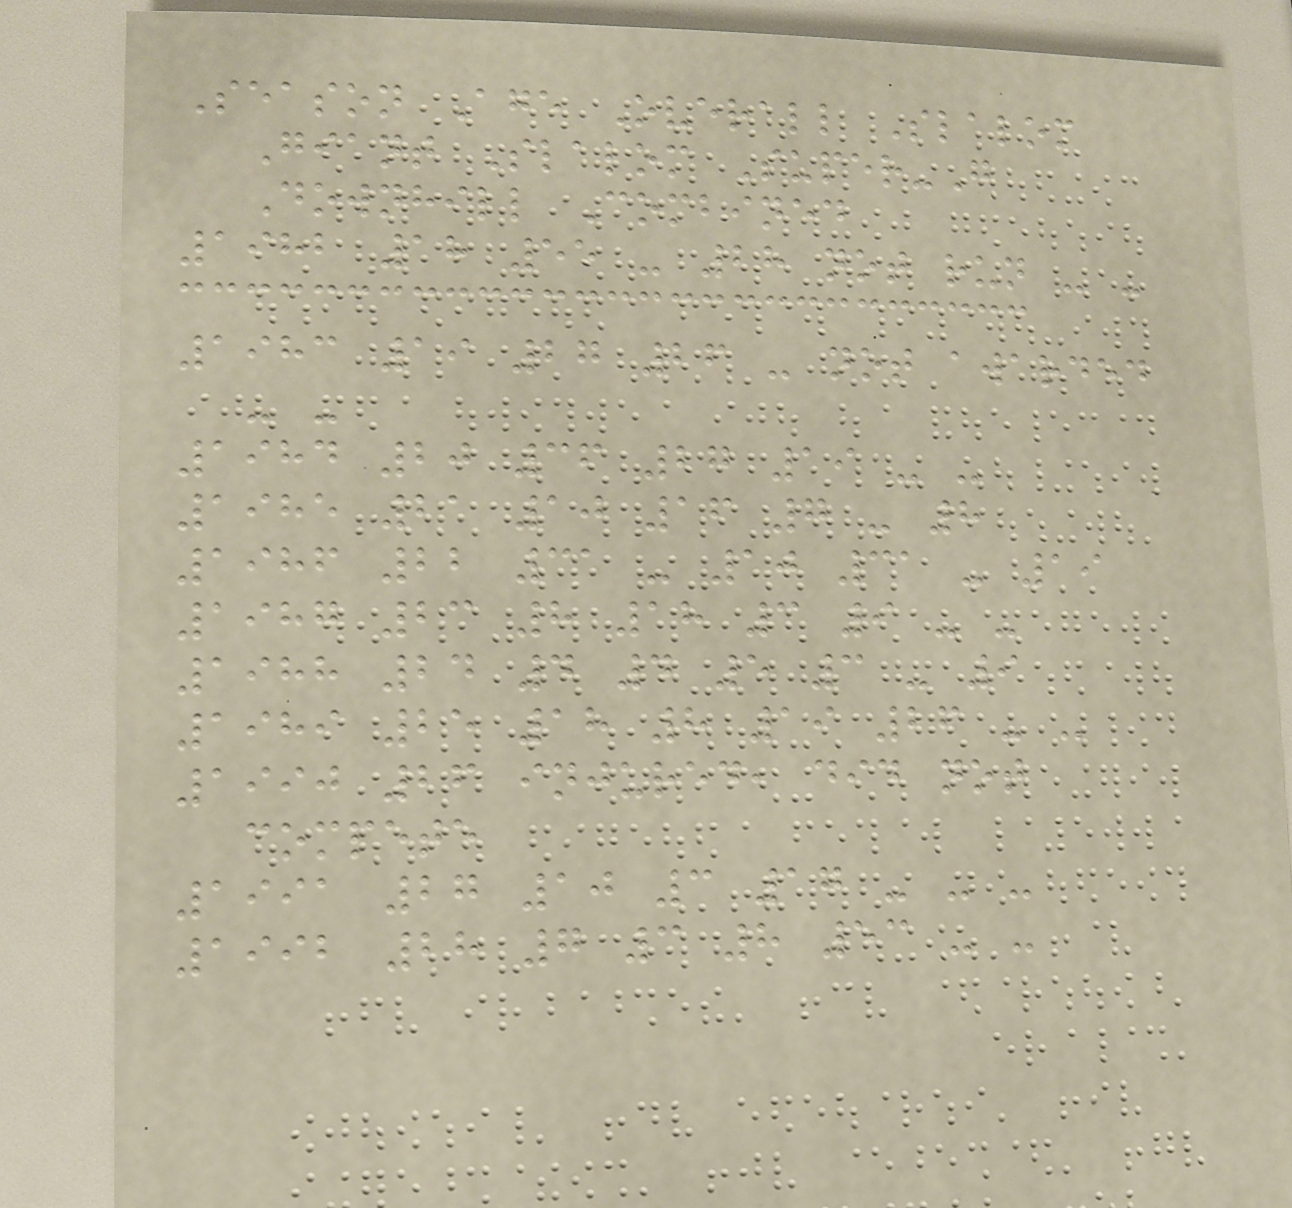Season Age Overall Slalom
Giant Slalom Super-G
Downhill Combined
1982 18 55 - 28 not run - -
1983 19 27 26 - not awarded
- -
1984 20 36 27 19 - -
1985 21 10 16 7 - 8
1986 22 31 - 10 31 - 19
1987 23 8 18 3 9 - -
1988 24 4 4 5 3 - 9
1989 25 18 8 19 26 - -
1990 26 injured, did not
compete
1991 27 10 3 17 - - -
1992 28 7 3 8 53 - -
